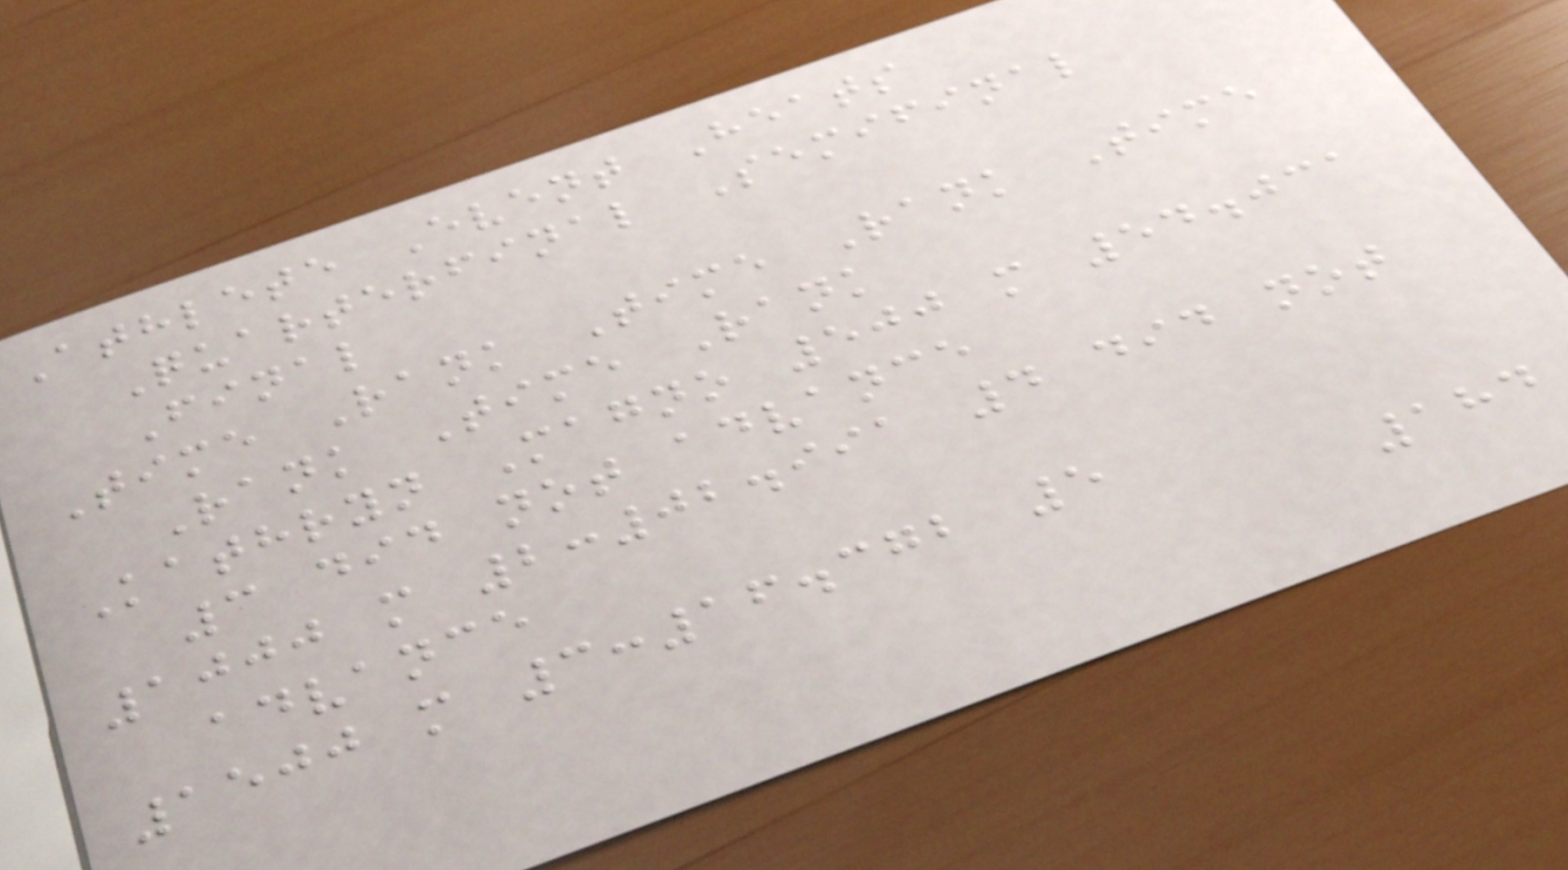Athlete Event Heats
Quarterfinal Semifinal
Final
Time Rank Time Rank Time
Rank Time Rank
Kathryn Magno 500 m 54.031
3 did not advance
1000 m 2:02.991 4 did not
advance
1500 m 3:16.372 5
184
